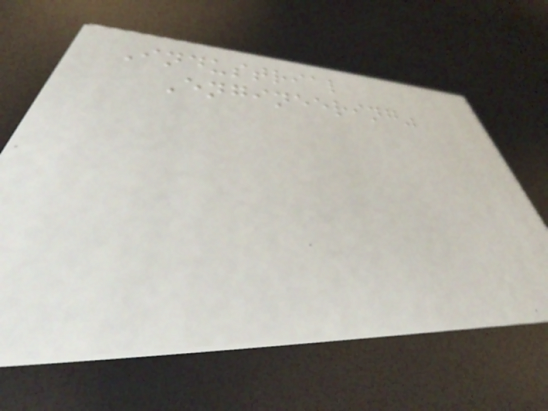Industrial
Engineering"
